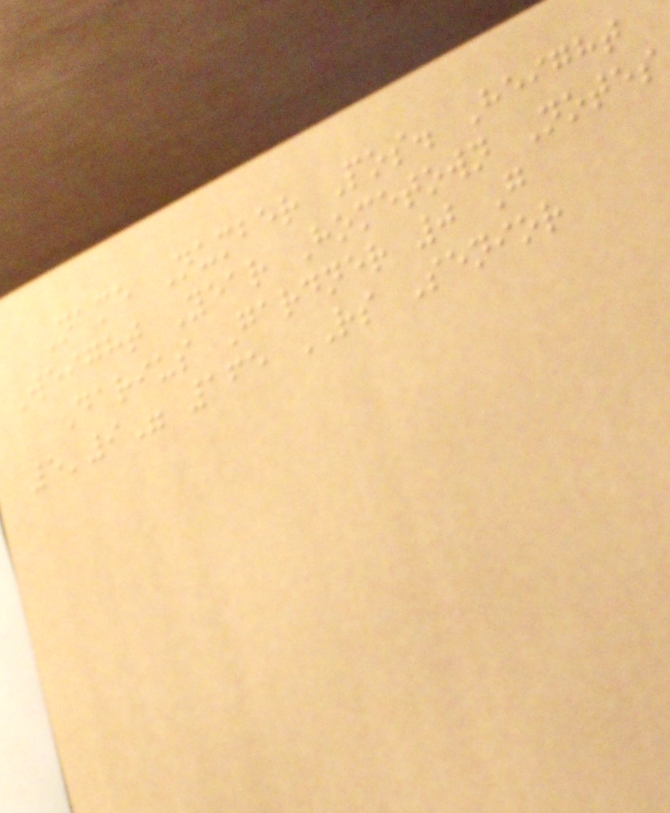Name Number Pos. Height
Weight Year Hometown Notes
Darius Gardner 0 G
5'9" 165 RS Senior
